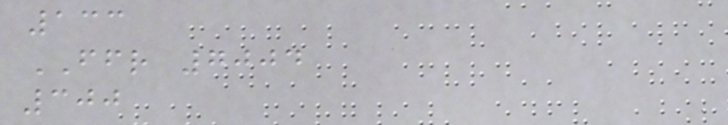133
FFR 7004
300
